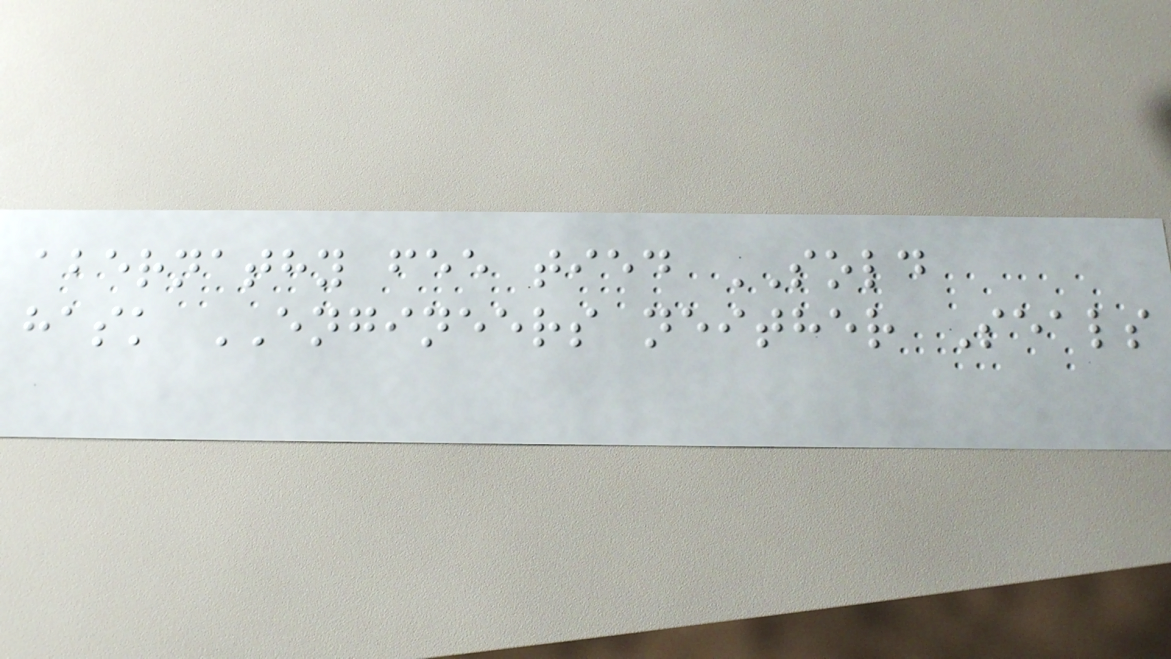abernathy fee tied SOLD
hask ENGINEERS neither Seals
